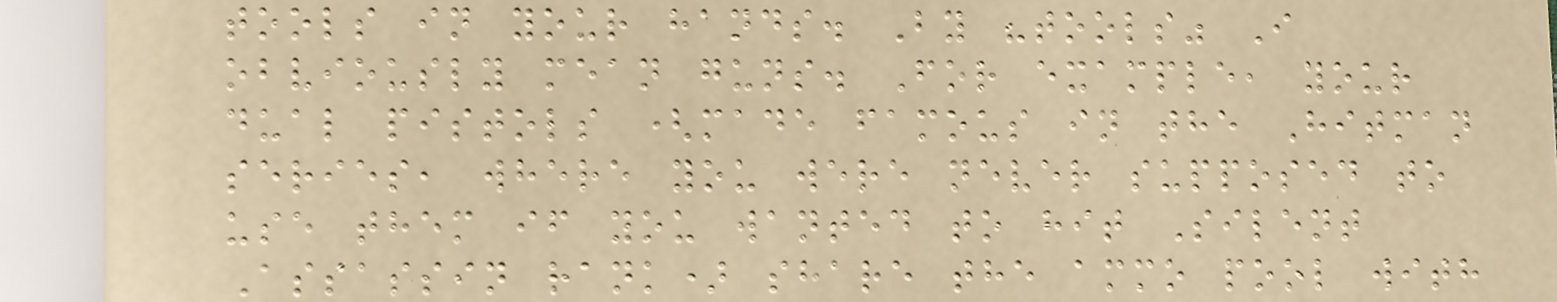tools in your hands. By "tools" I
obviously mean guns. For example, your
dual pistols (made famous in the Hitman
series, where you were never supposed to
use them if you wanted to hit Silent
Assassin rank) share the ammo pool with
